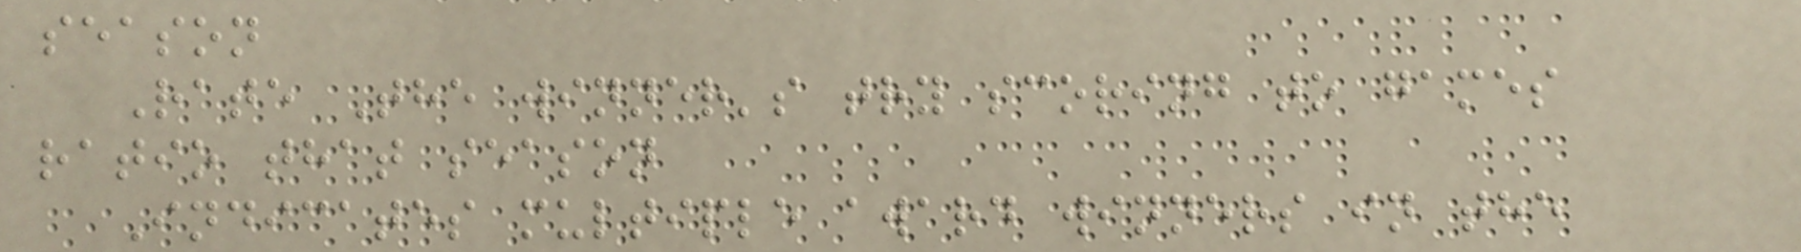season
Rate The winner's try scoring to games
ratio that season
Indicates multiple award winners in the
